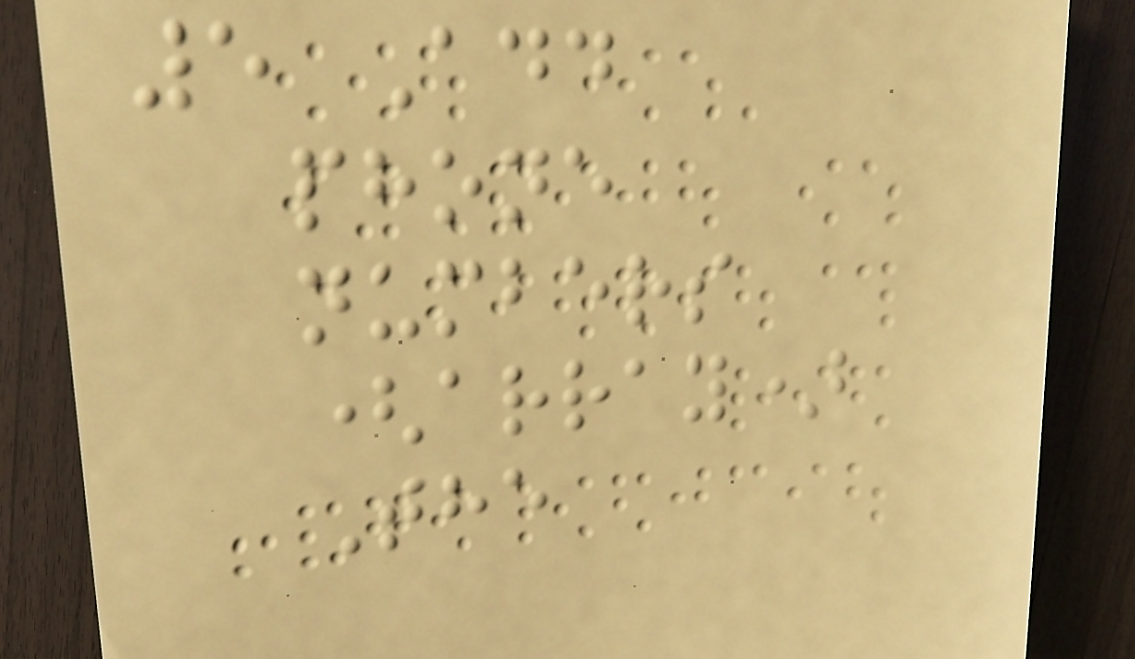5 Add
phone
numbers
(array)
The
